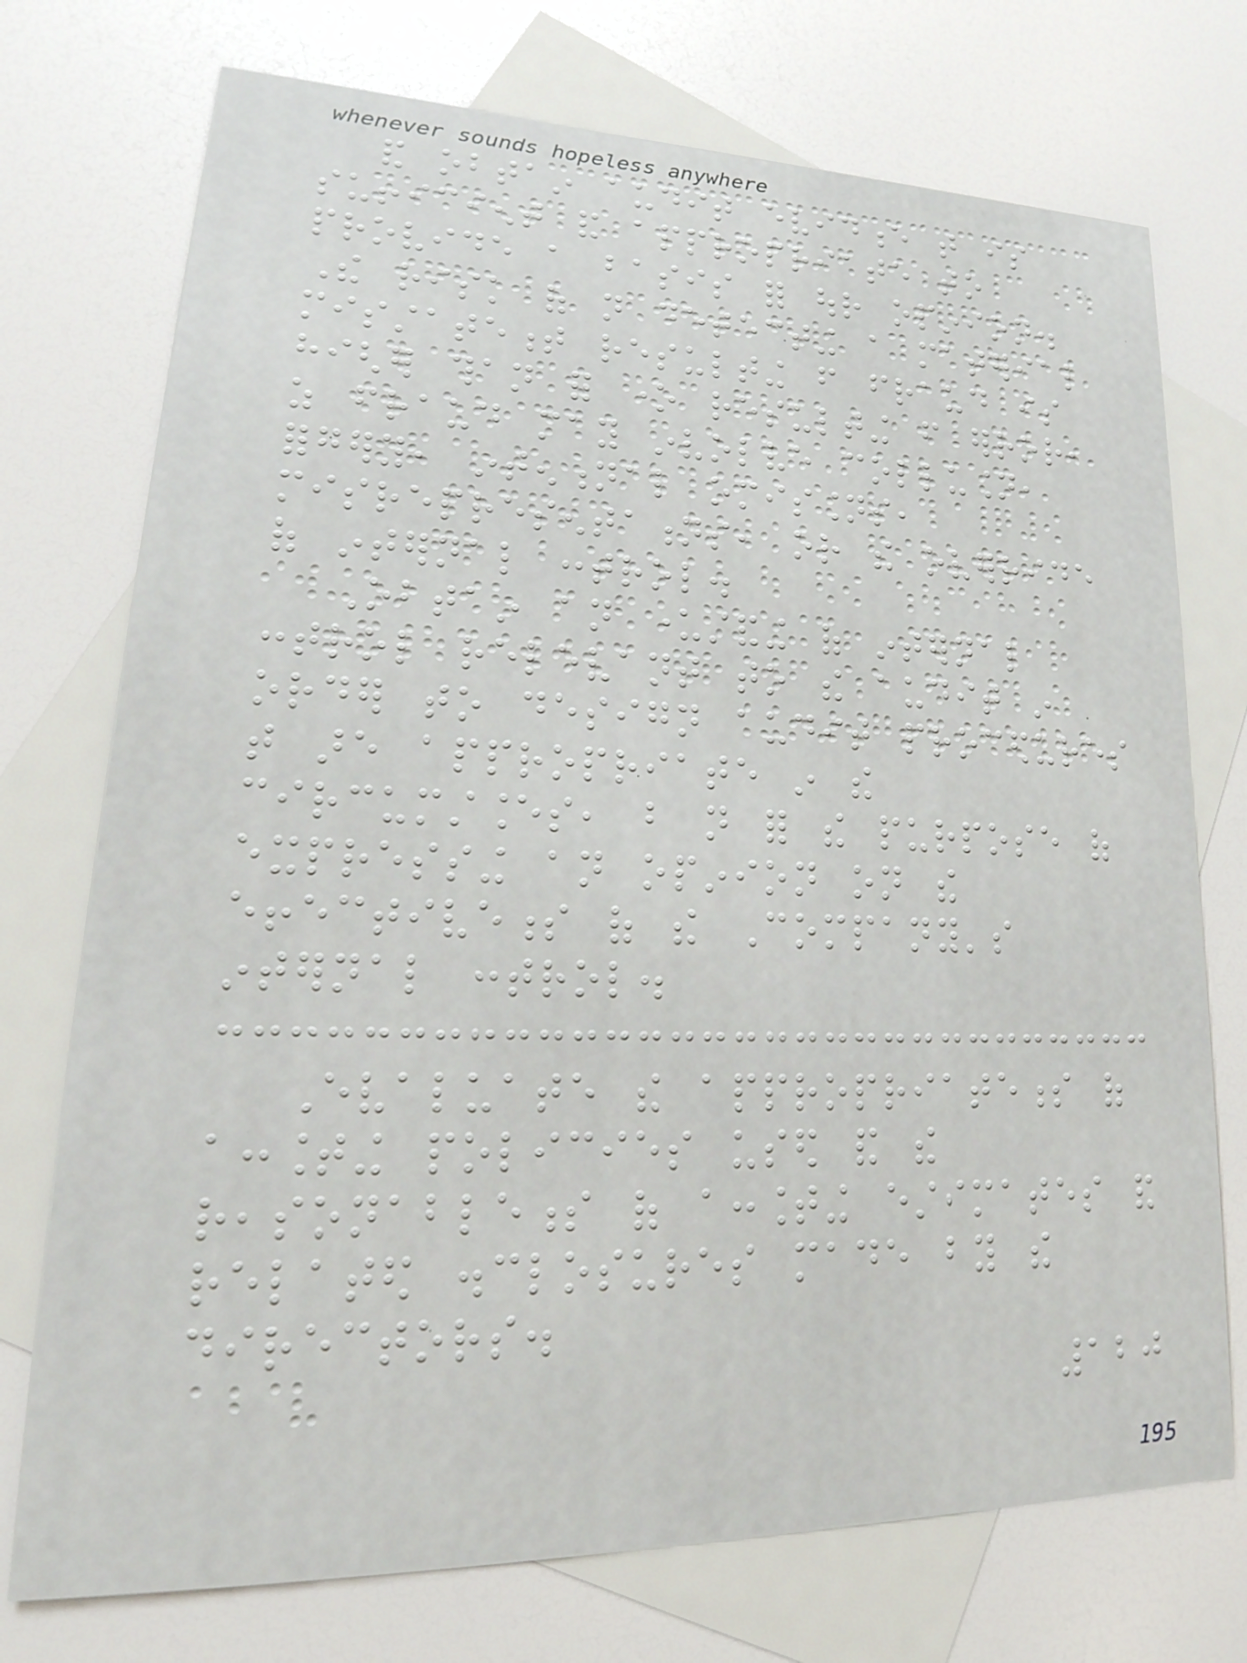and obtain audit evidence that is
sufficient and appropriate to
provide a basis for our opinion.
The risk of not detecting a material
misstatement resulting from fraud is
higher than for one resulting from error,
as fraud may involve collusion,
forgery, intentional omissions,
misrepresentations, or the override
of internal control.
Obtain an understanding of internal
control relevant to the audit in
order to design audit procedures
that are appropriate in the
circumstances, but not for the purpose of
expressing an opinion on the
effectiveness of the Company's
internal control.
Evaluate the appropriateness of
accounting policies used and the
reasonableness of accounting estimates and
related disclosures made by the
directors.
120
